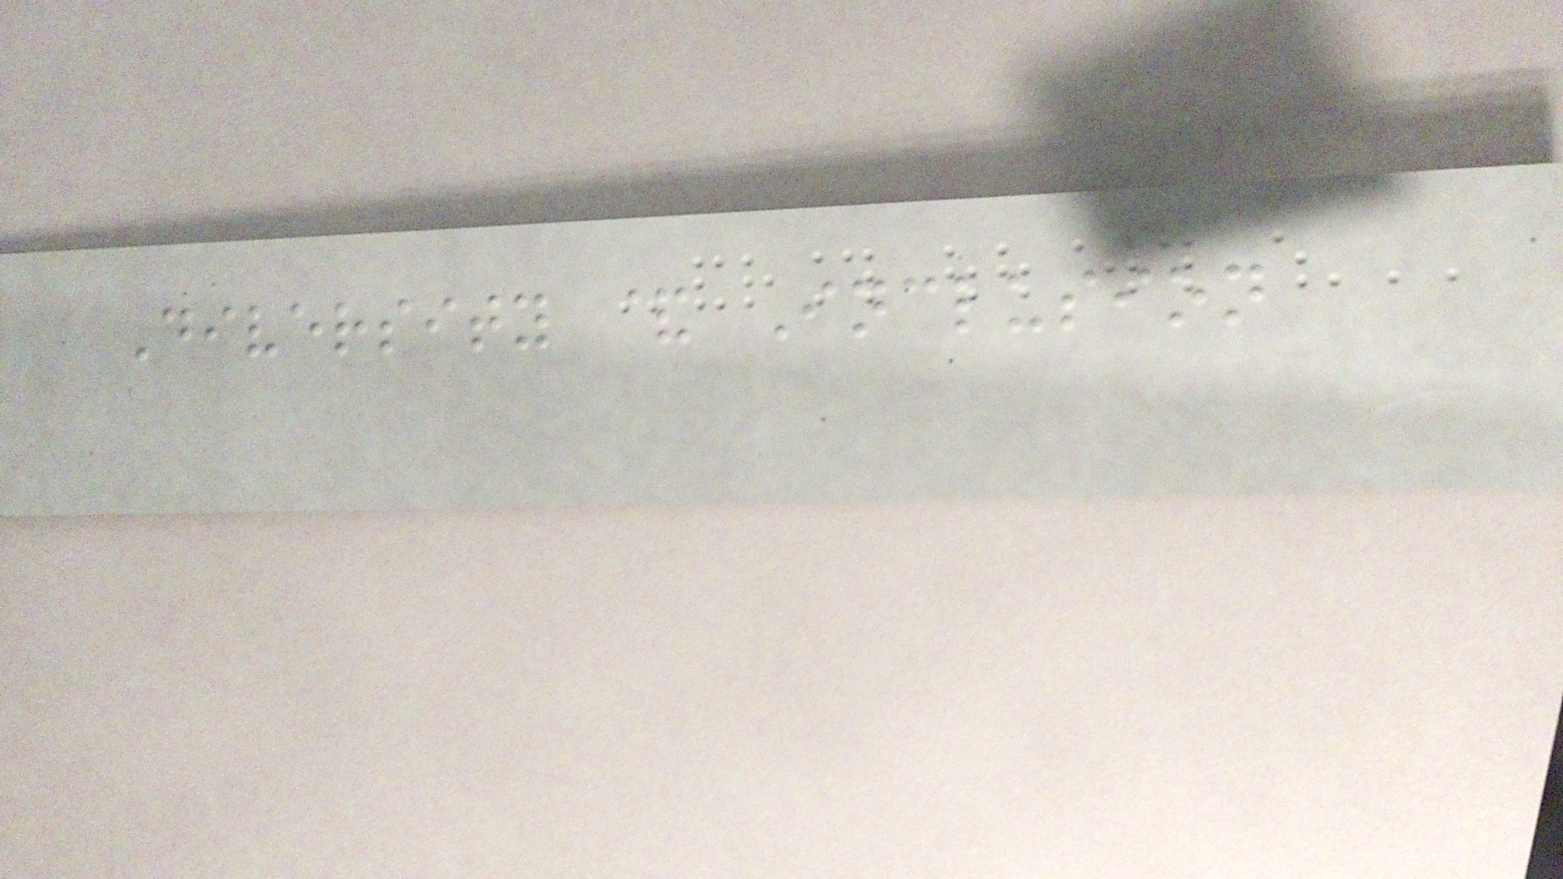Diversity & Inclusion
